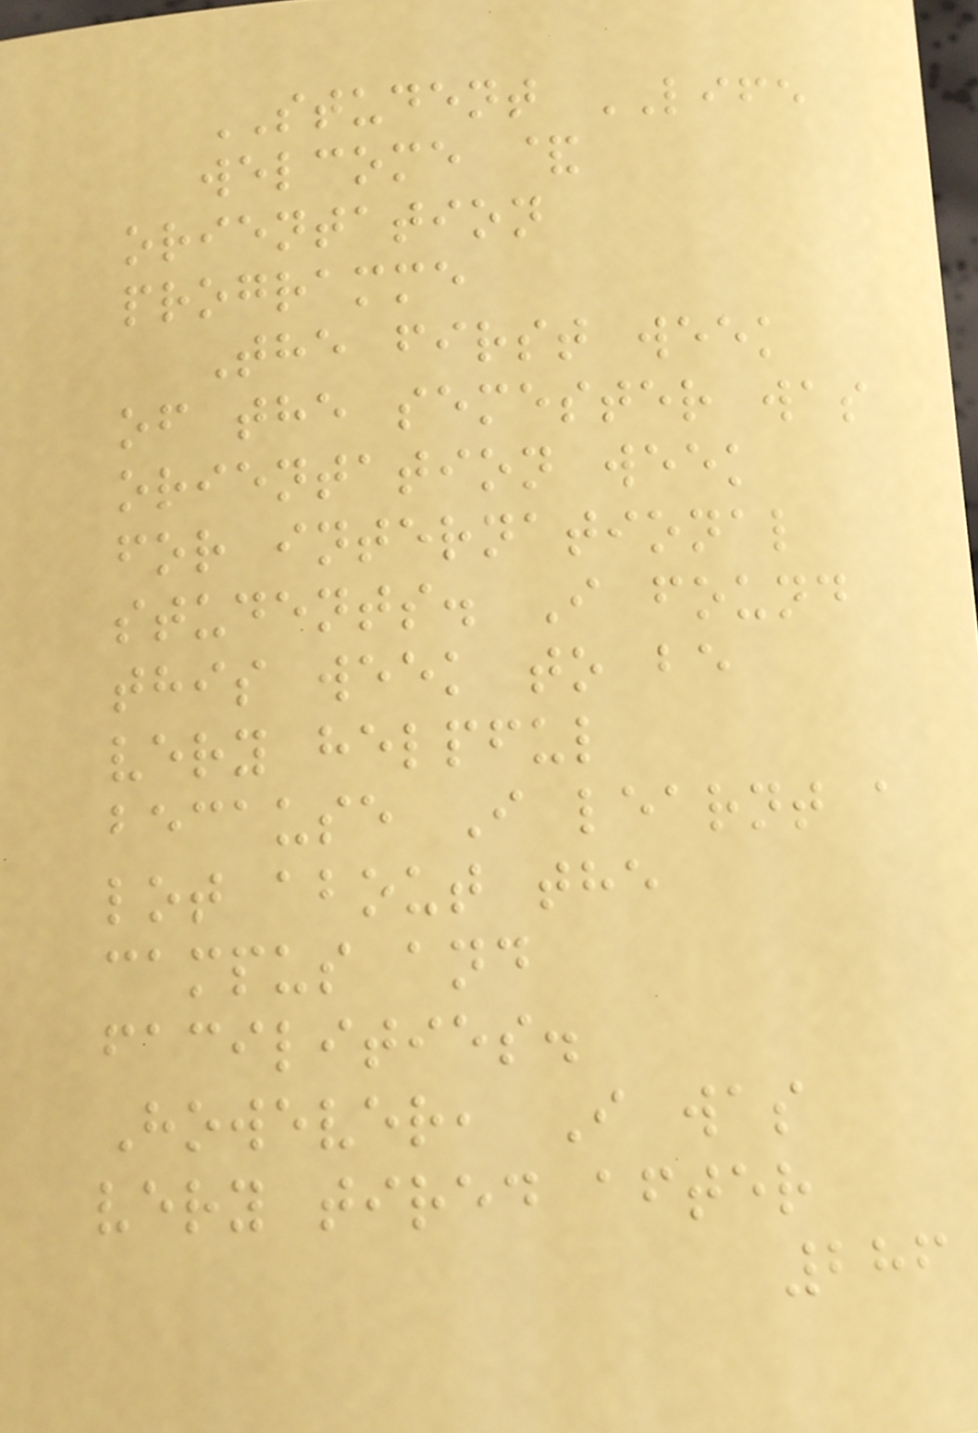STUDENT LIFE
welcome &
orientation
programme
The first week
of the semester was
orientation week
for international
students. I found
this week to be
very helpful
because I learnt a
lot about the
campus and
facilities.
However, I was
very tired after
286
